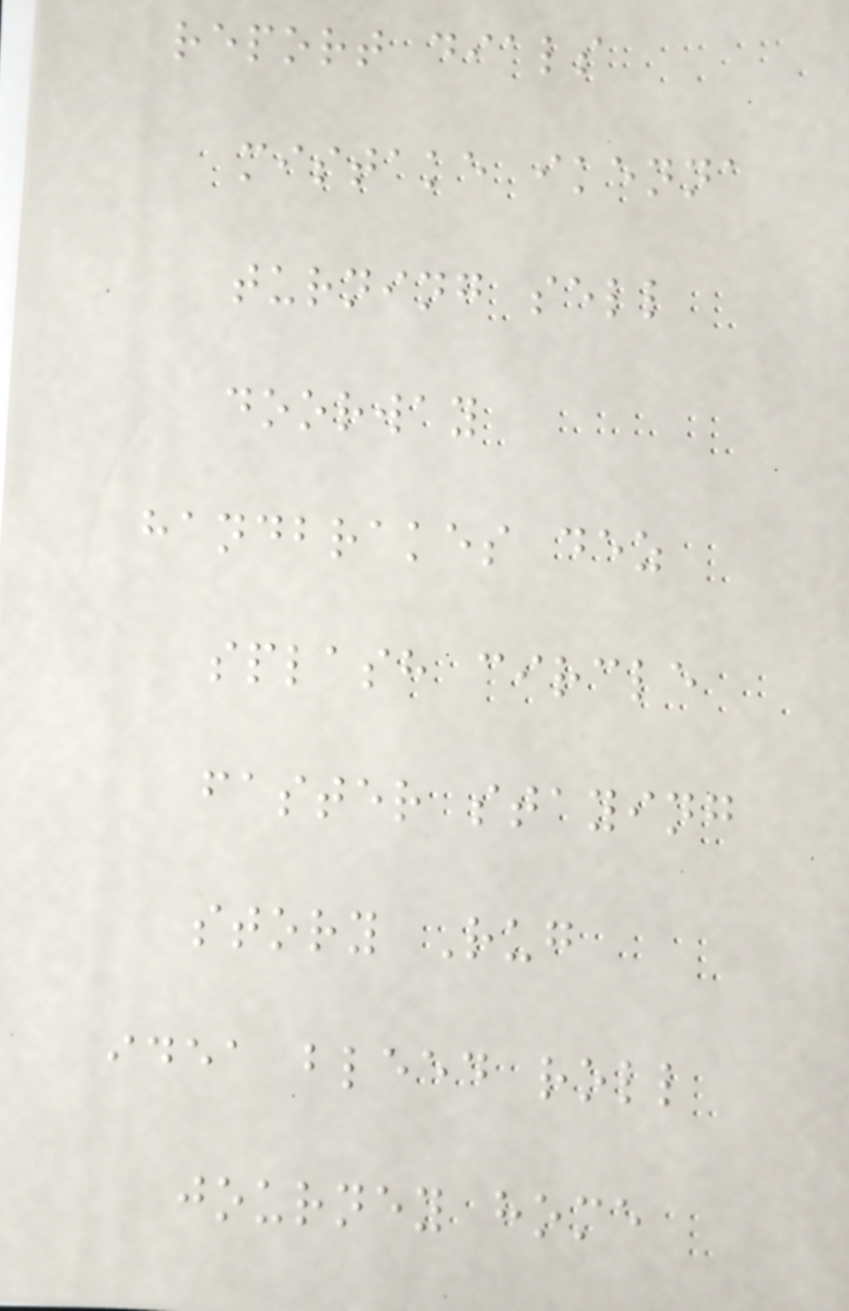report dials
mistake ikenna
turning sell
doorway
handbrakes dez
splash circle
faster staying
story Rug
idea bleed roll
journey home
